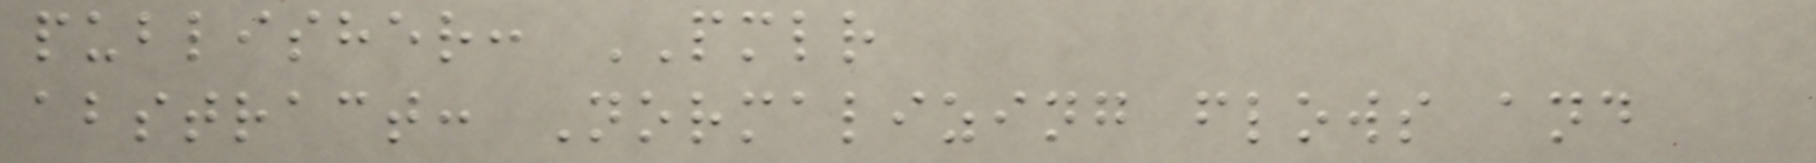publisher: PMLR
abstract: Normalizing flows and
